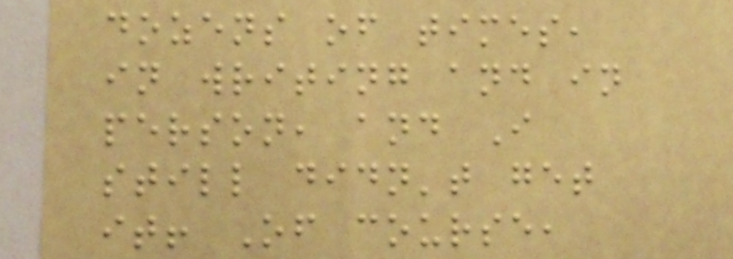dozens of times,
in writing and in
person, and I
still didn't get
it! Of course,
